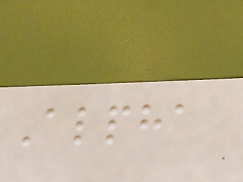Alpha
